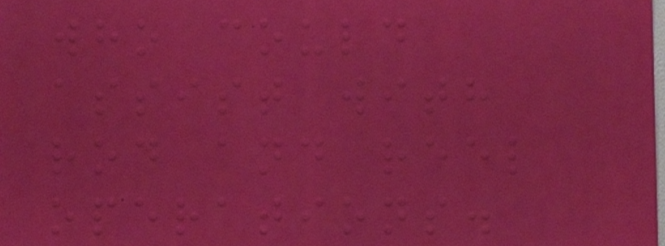who could
assist with
rod and reel
operations.
